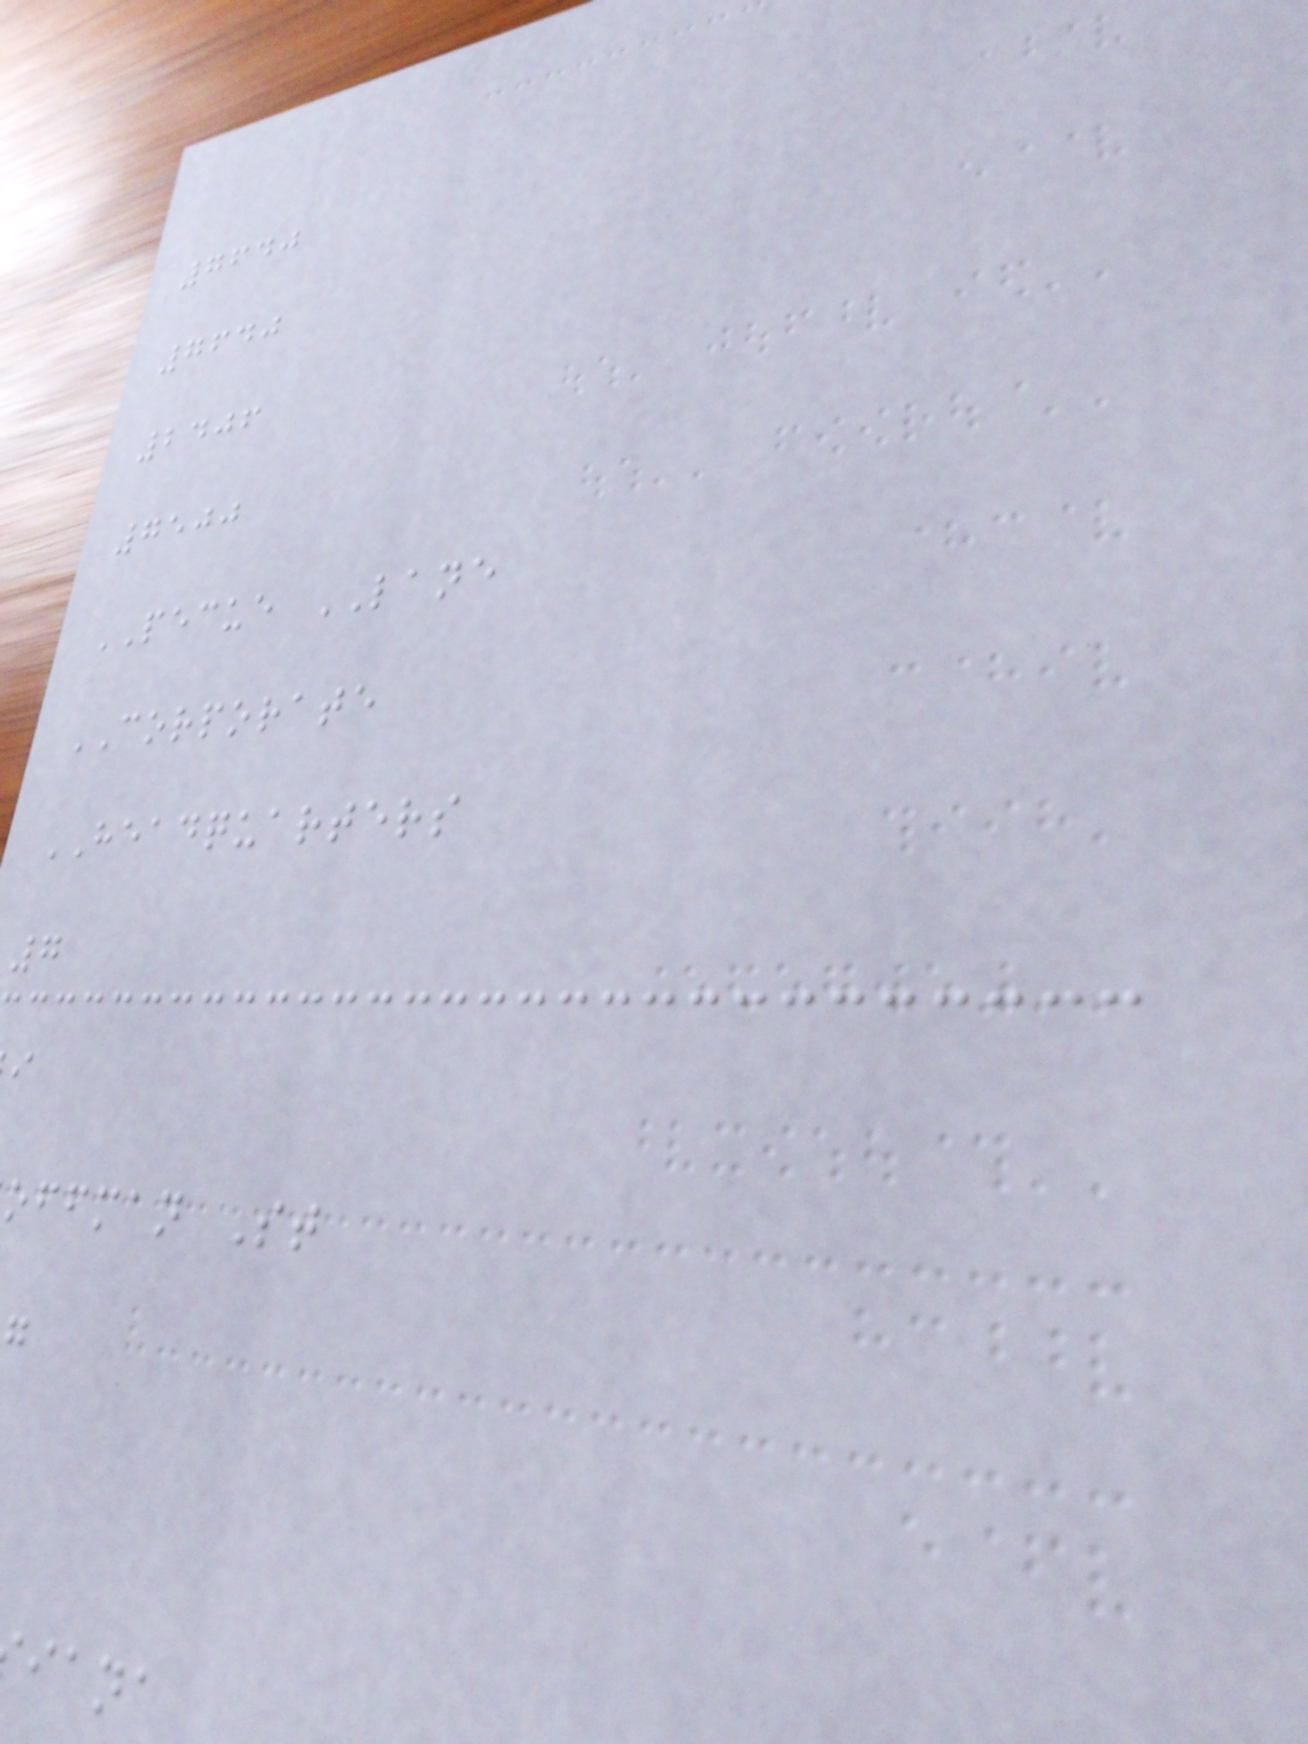7640
7640
2406
7500
PECUE LANE
CORPORATE
HEADQUARTERS
7
offman St
iana
